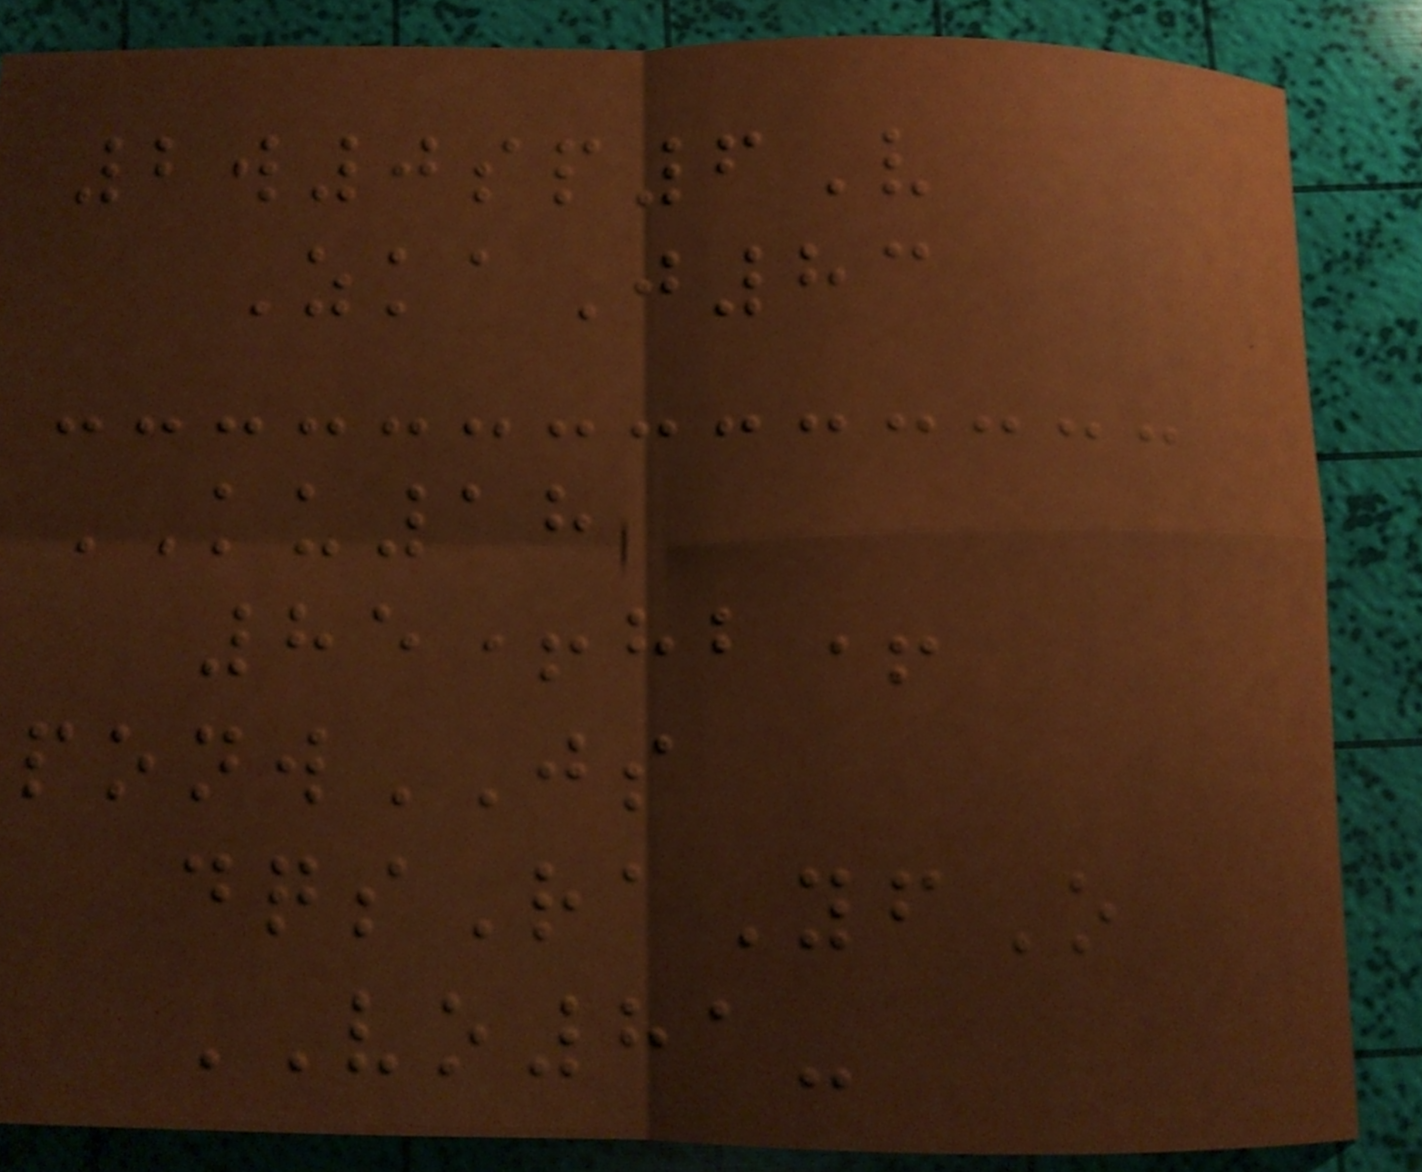2w0sp6V
ZkaJ83
KU18
85+hb+
ponwJS
dqsRaYfO
VO81-
